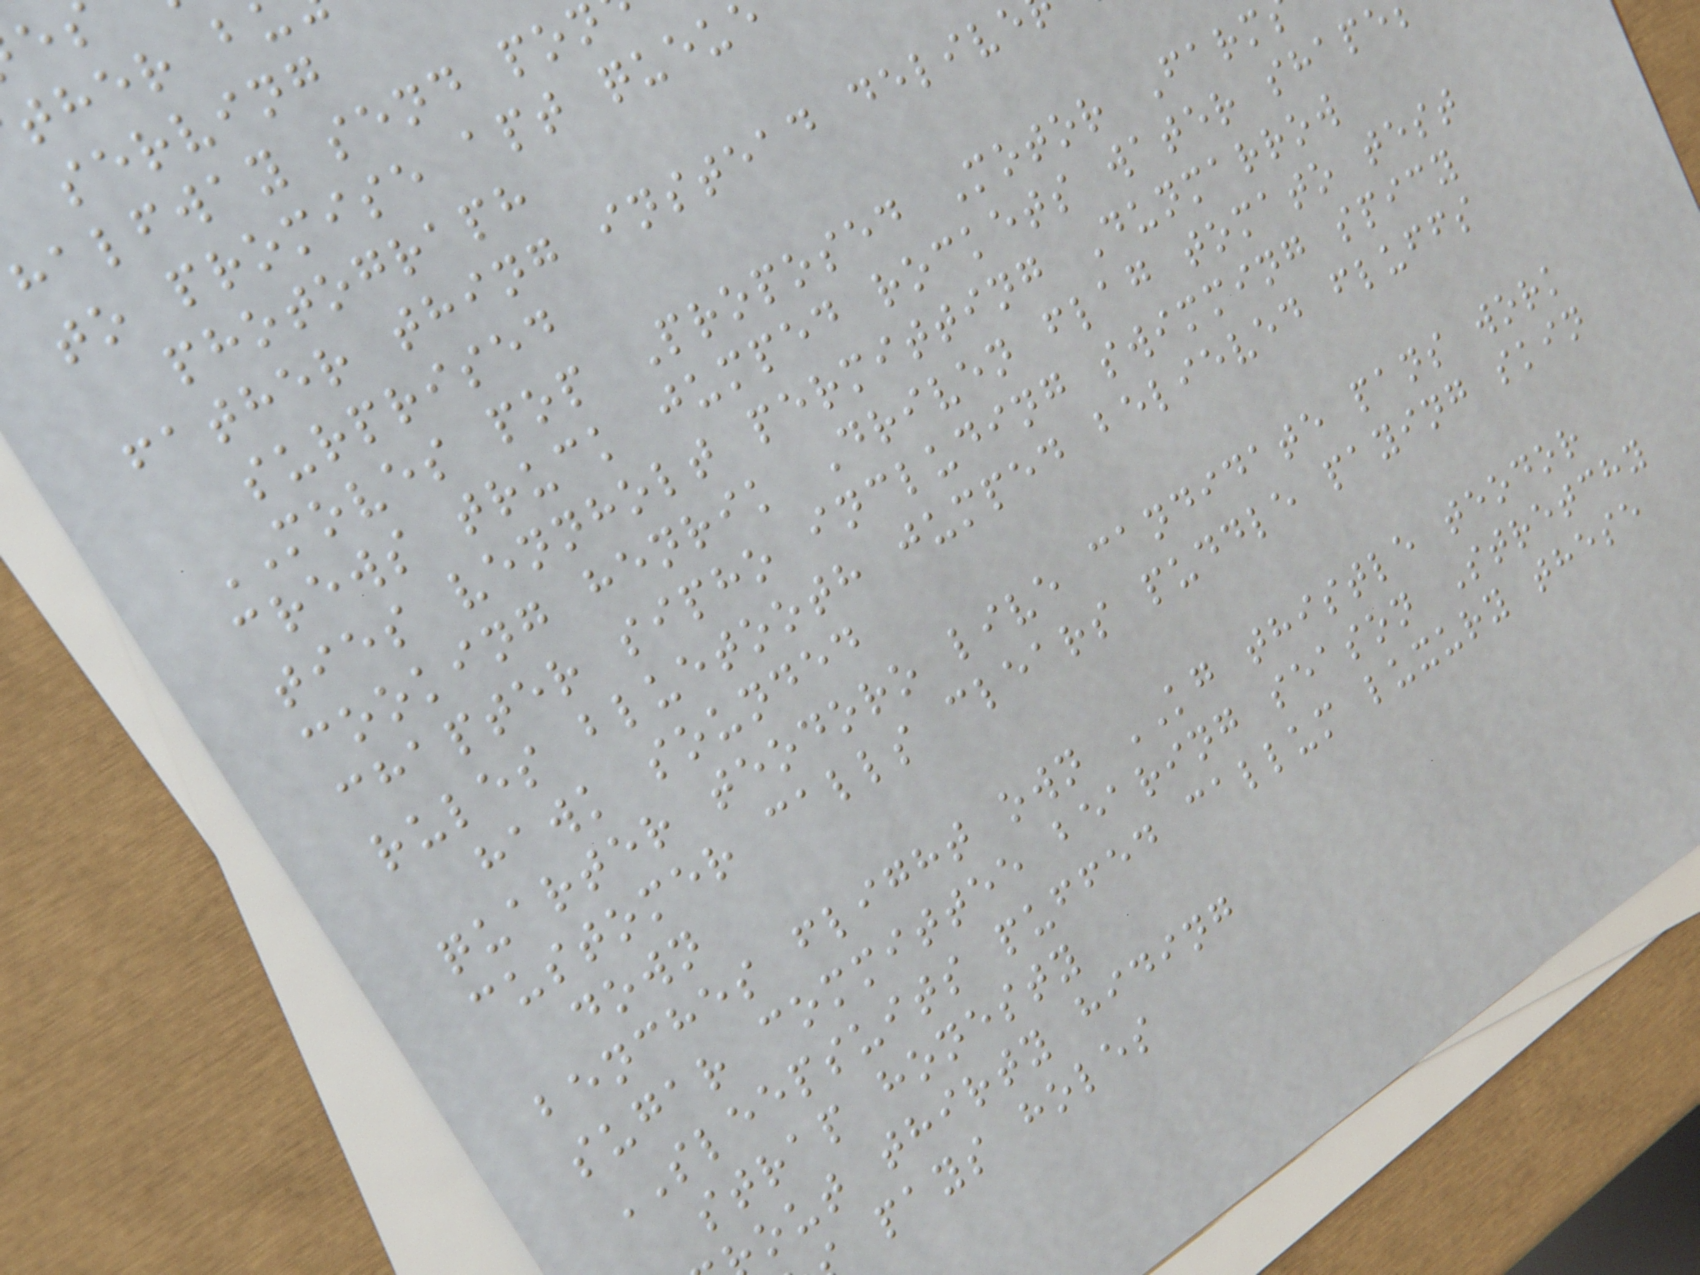serving
halfway send pon
to promise apt queu
photograph
father thing instead delive
surprised
MOVES pop Proposed Motor Farm
crews truck jumped rockets water shape
ties vennholt permitting Dunmarrow
cooking henrik Driven flag tomato test
chapter sipho including swimming spicy
rules bluetooth jumped believed fluffs
hawk sounded
quarter teodoro live candidate pans work
customer calls clears puddle paying skin
down
benches flight own KG thistle teodor
sugar committee bearing season Stretchy
SLEEPSUITS puffed callum luxury these
strap honesty
out thirty hiding
pays holes
